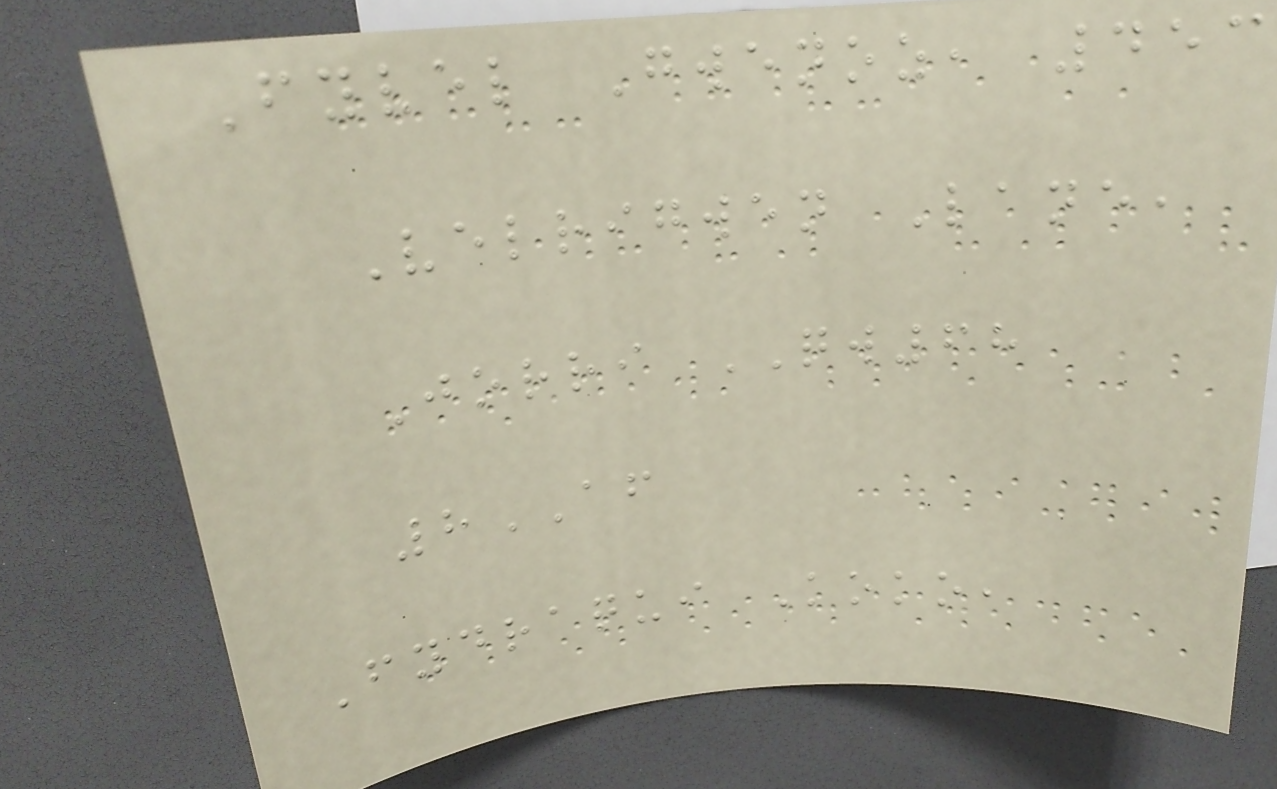Fyvel Gwenoz, 453
Velrigwen Lane,
Jorri QW68
8AF
Fydraqui Koko,
